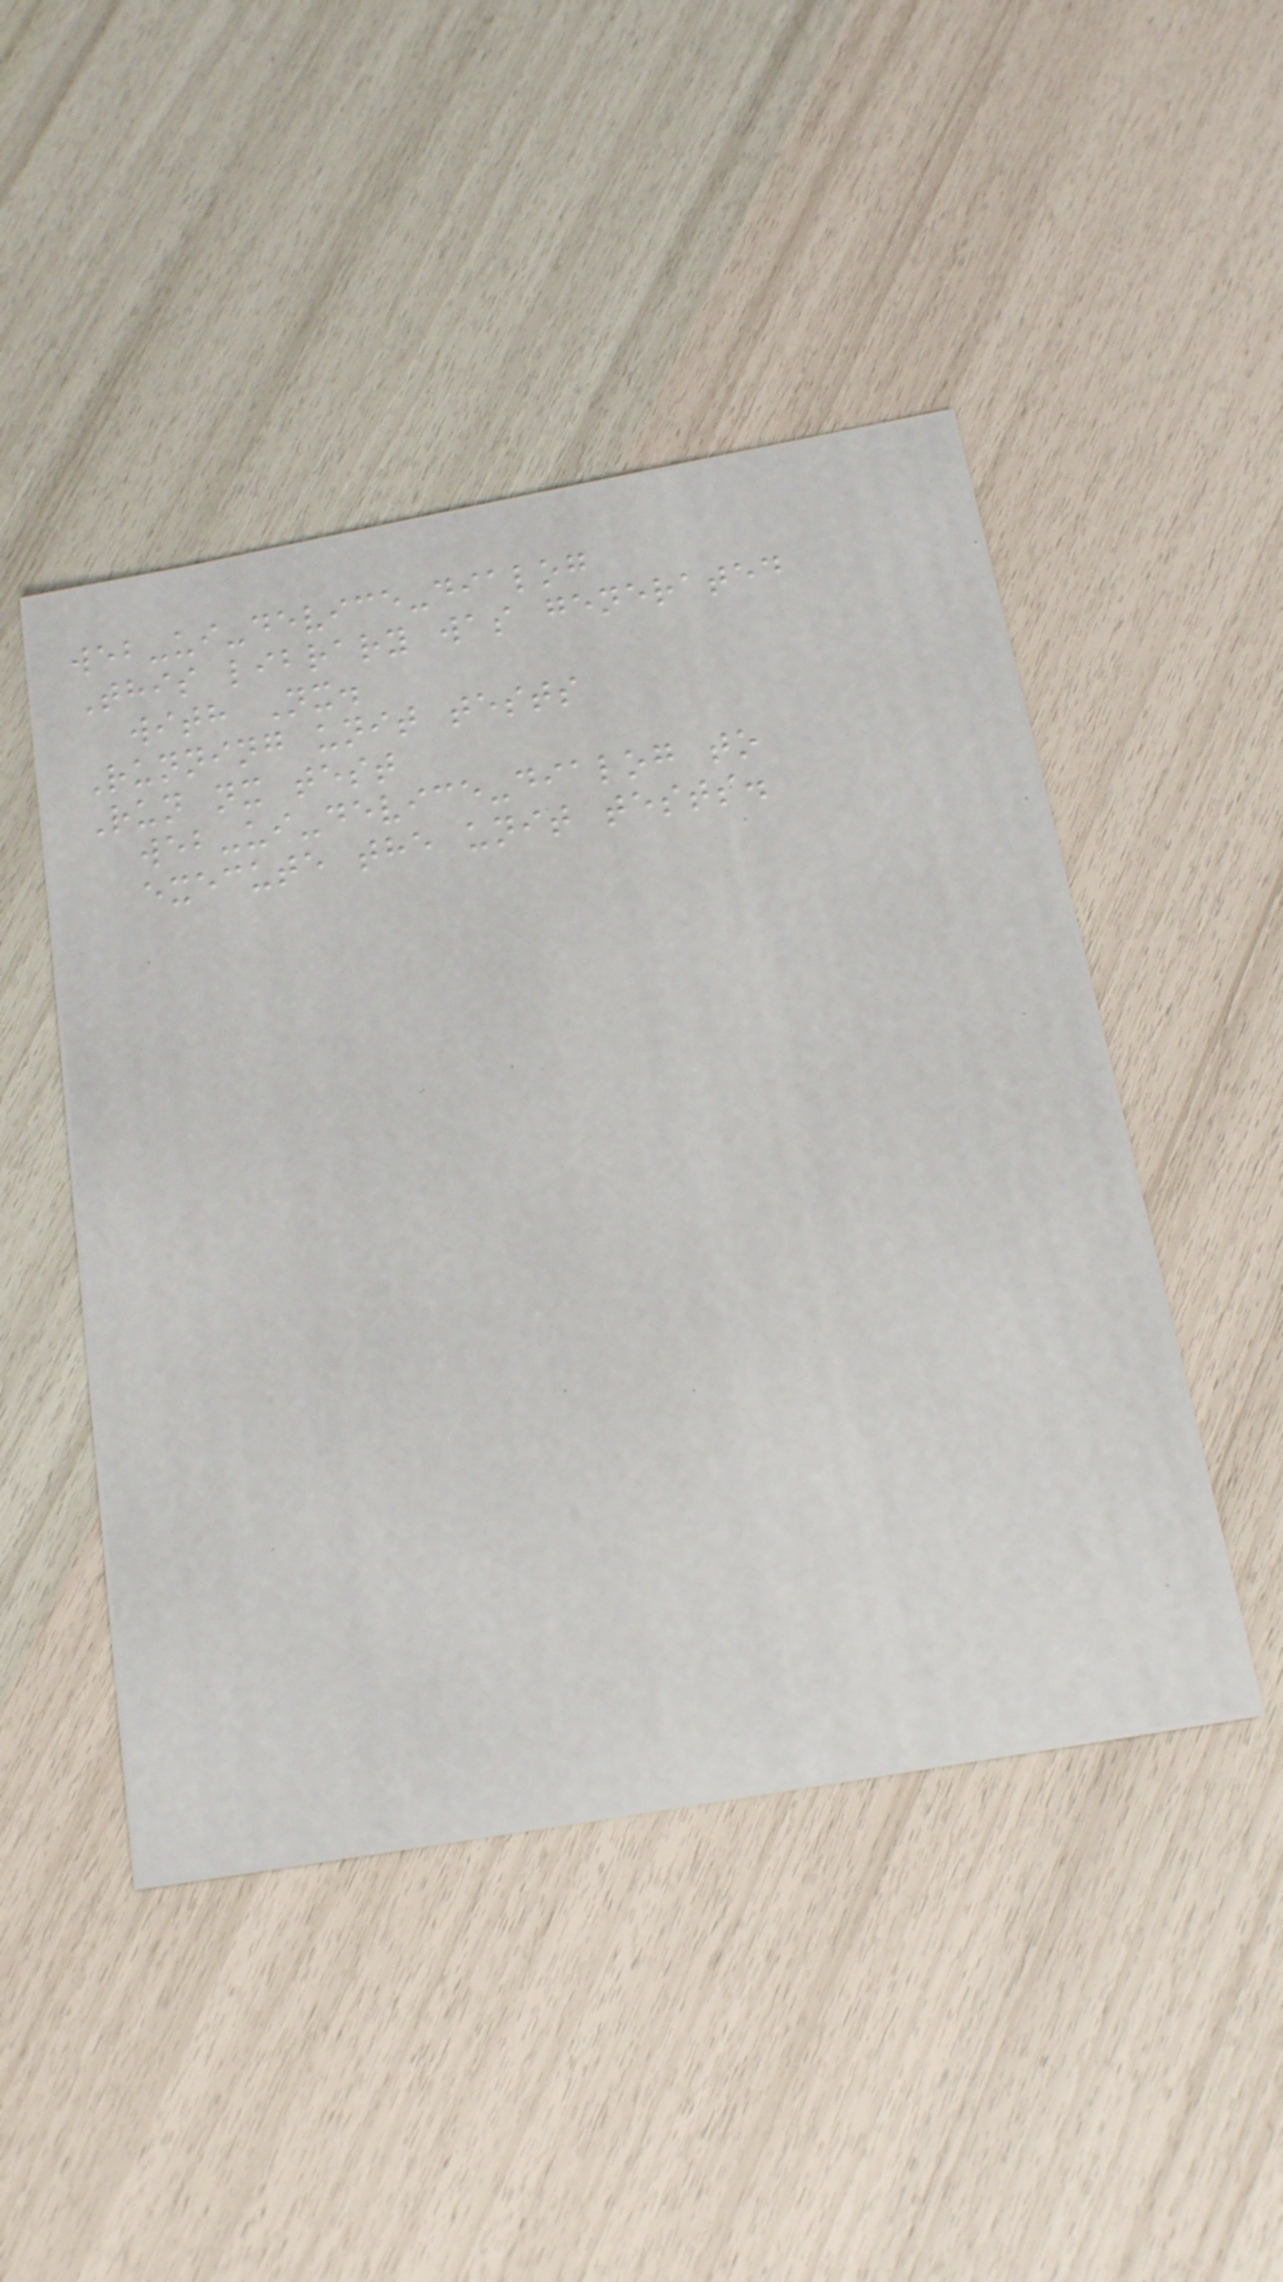web-ui-device-dialog
This library was generated
with Nx.
Running unit tests
Run nx test
web-ui-device-dialog to
execute the unit tests.
